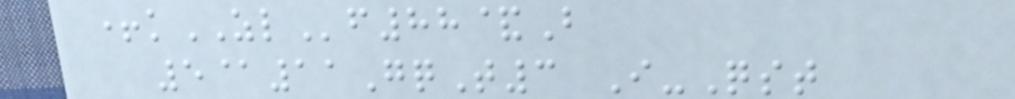+kZLf88&B
5@11GqT3 I-Qst
